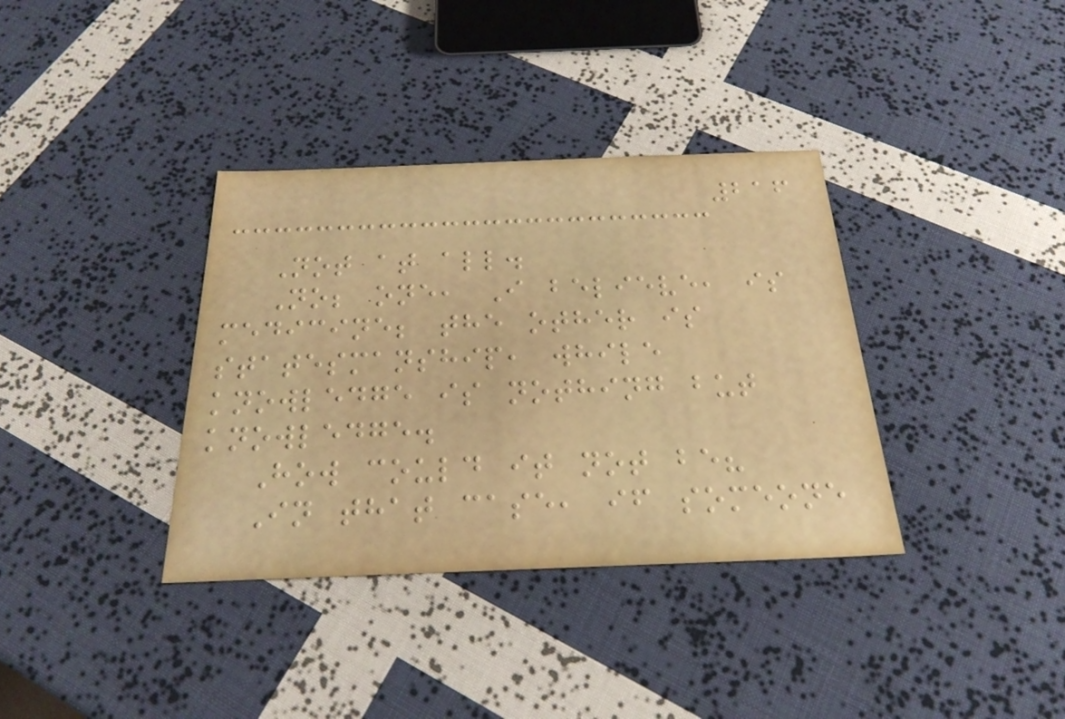216
Not at all.
No; one, I believe, is
medicine; the other is
statesmanship, while
knowledge is nothing but
knowledge.
How could it not be?
In that case, if someone
